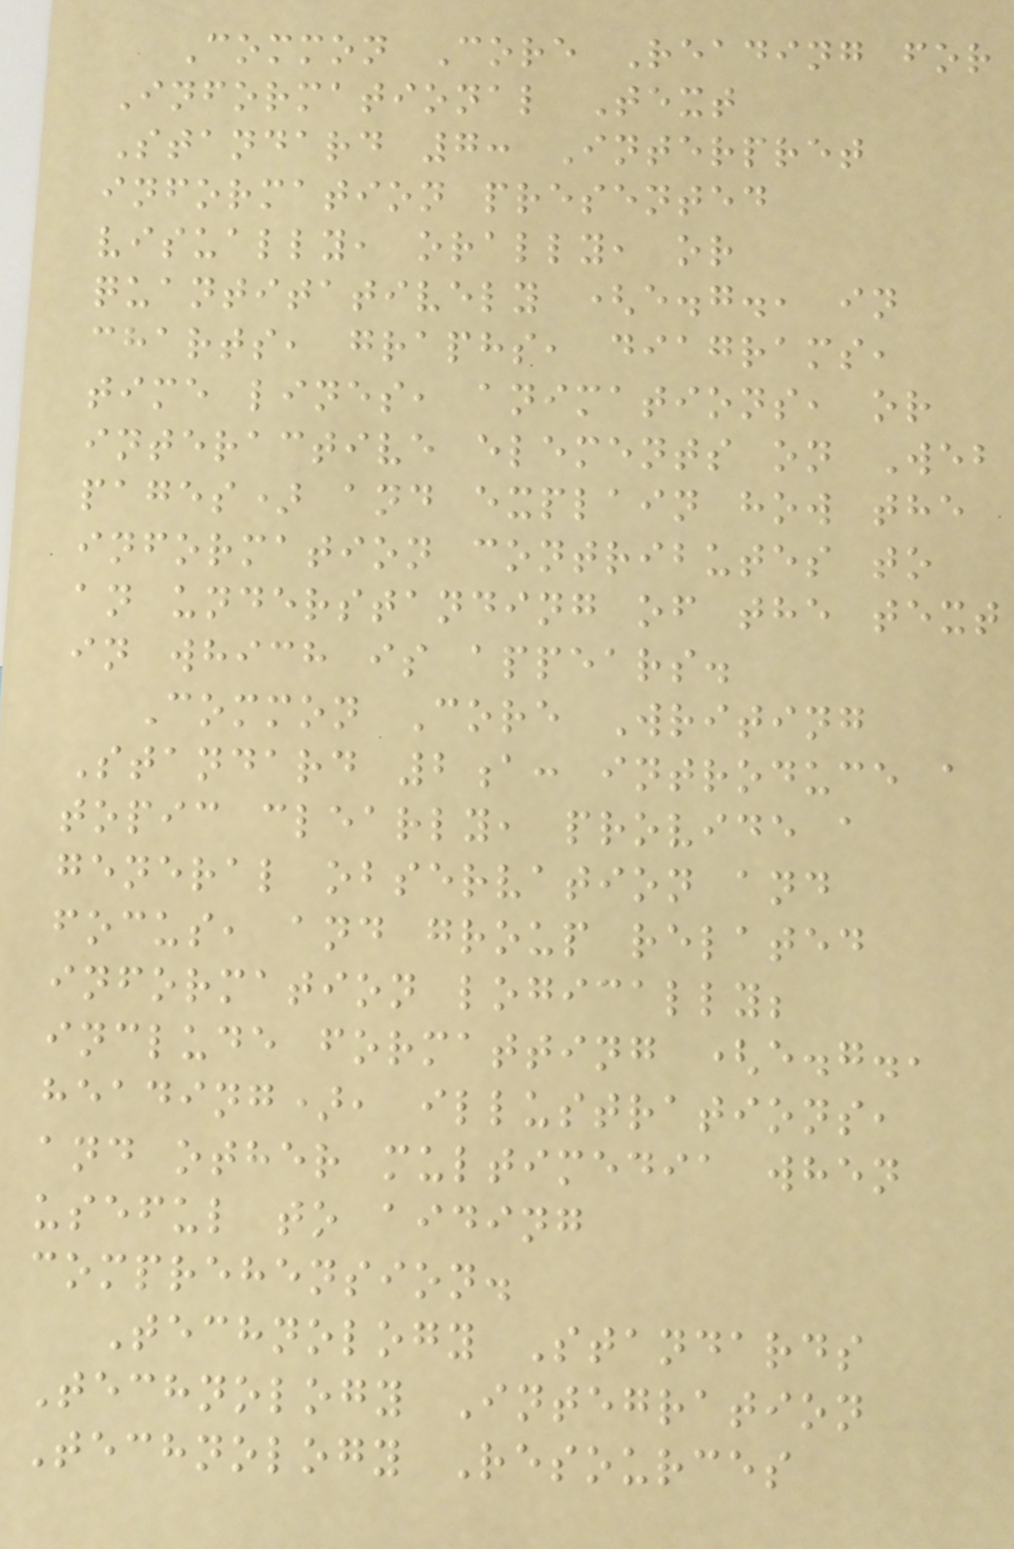Common Core Reading for
Informational Text
Standard 7: Interpret
information presented
visually, orally, or
quantitatively (e.g., in
charts, graphs, diagrams,
time lines, animations, or
interactive elements on Web
pages) and explain how the
information contributes to
an understanding of the text
in which is appears.
Common Core Writing
Standard 2a: introduce a
topic clearly, provide a
general observation and
focus, and group related
information logically;
include formatting (e.g.,
heading), illustrations,
and other multimedia when
useful to aiding
comprehension.
Technology Standards
Technology Integration
Technology Resources
